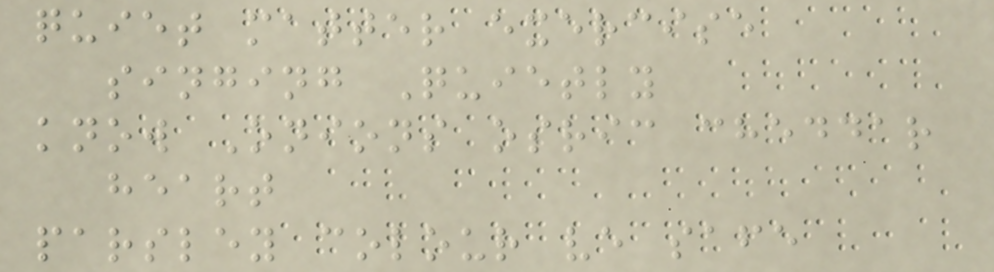quiet matter exercise
singing Quietly
know Onions osric cheddar
heart
parsley colour ve safe
